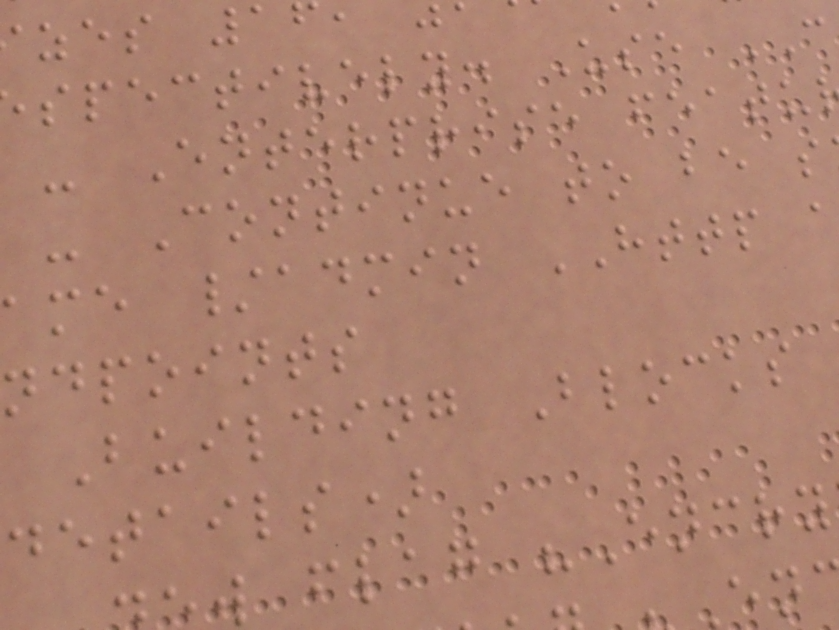spectively. Use
- Enterprise featu
- Continue to be s
ame /admin HTTP
ndpoints
Building Blocks
details)
flag "Encry
